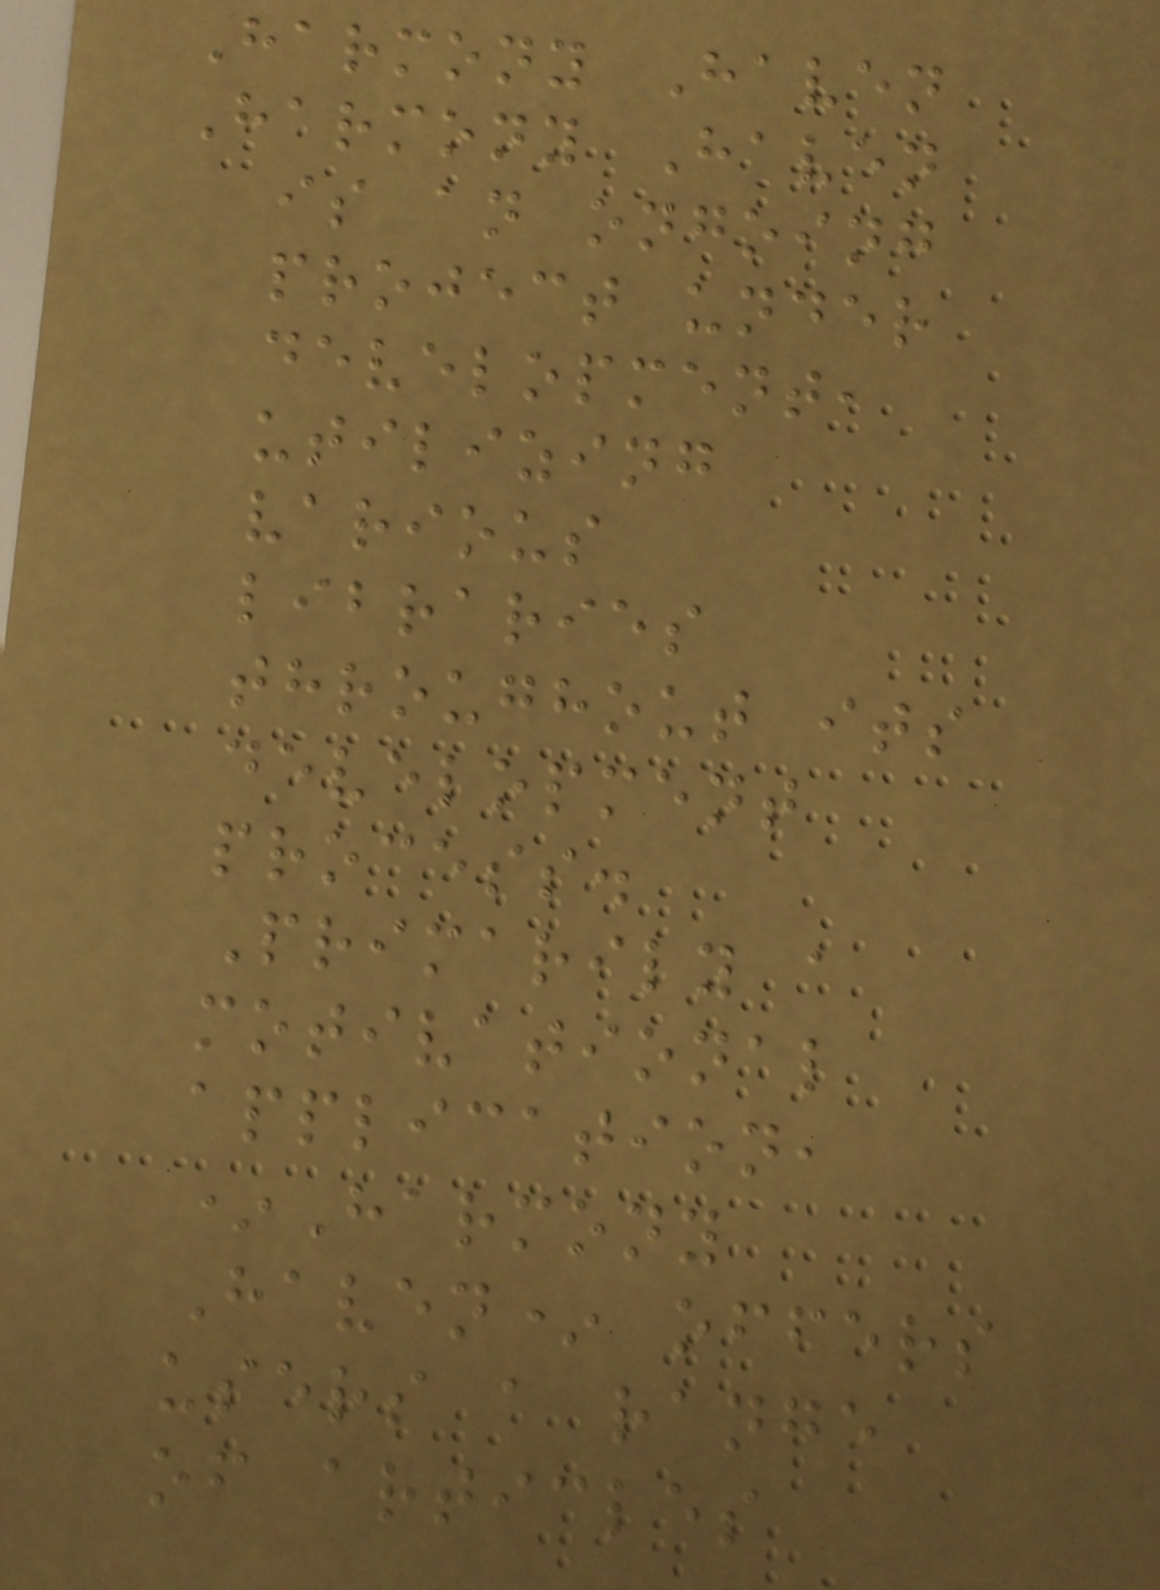Harmony Haven
Harmony Haven
is an ongoing
project under
development,
utilizing
various
libraries
throughout its
development
process.
Primarily a
motivational
application,
*Harmony
Haven* offers
users a range
of articles
